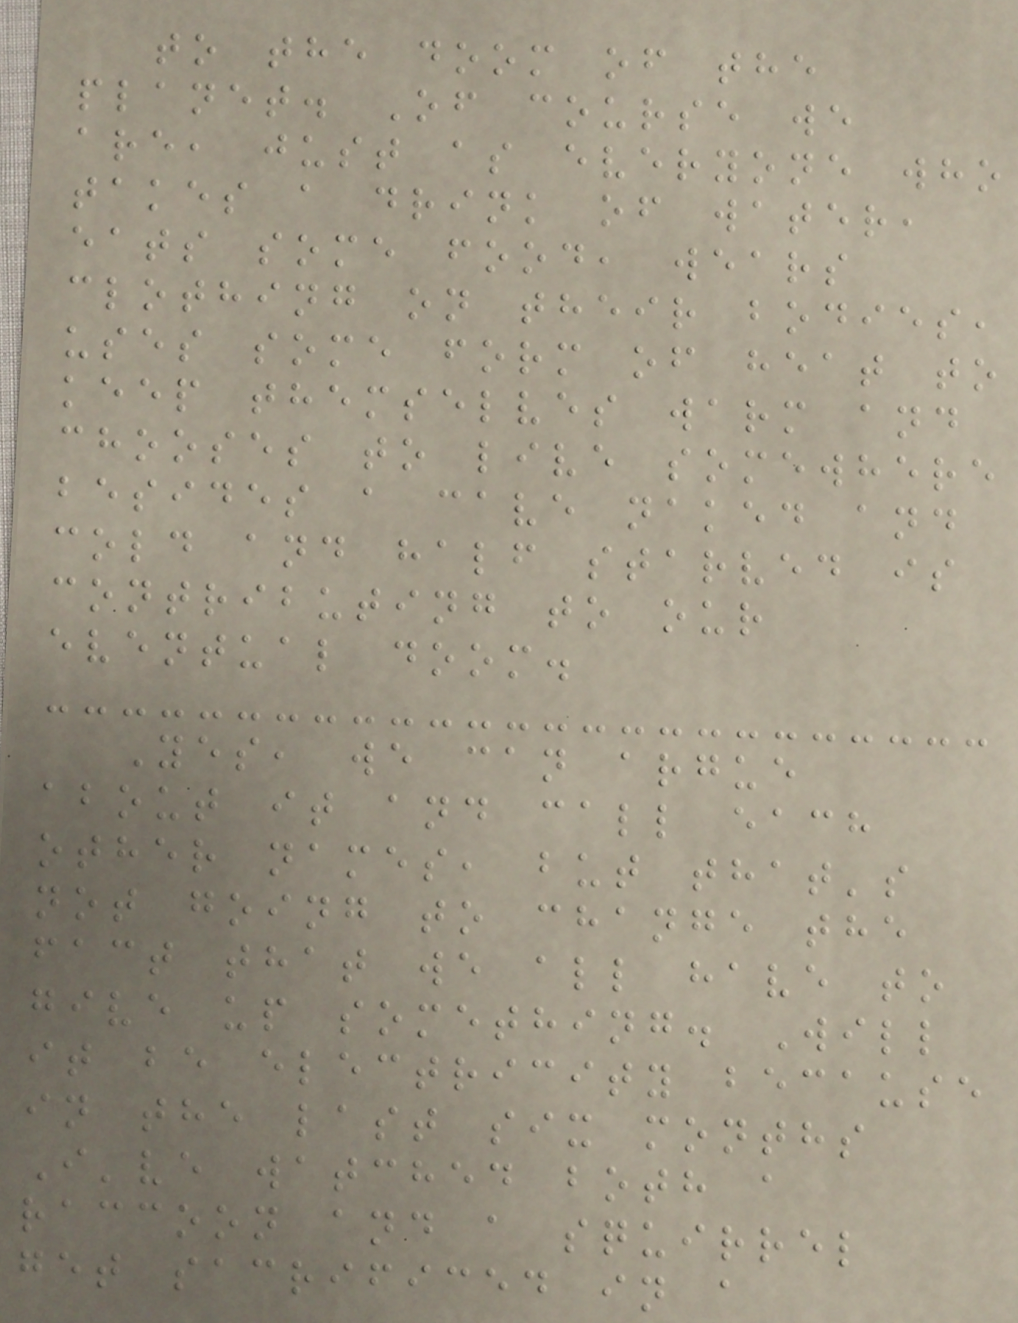to the doom of the
planet. Of course we
are, just as everyone who
takes a drink of water,
eats some food, wears
clothing on their bodies,
uses some form of heat to
keep themselves warm and
chooses to live somewhere
besides a cave naked and
cold and half starved is
contributing to our
eventual doom.
Yes, we can argue
about it and call each
other names, but that's
not going to change the
fact that we all have to
give up something. Will
it be electricity because
in the last six months
I've watched both a
raccoon and a squirrel
get sacrificed in a
